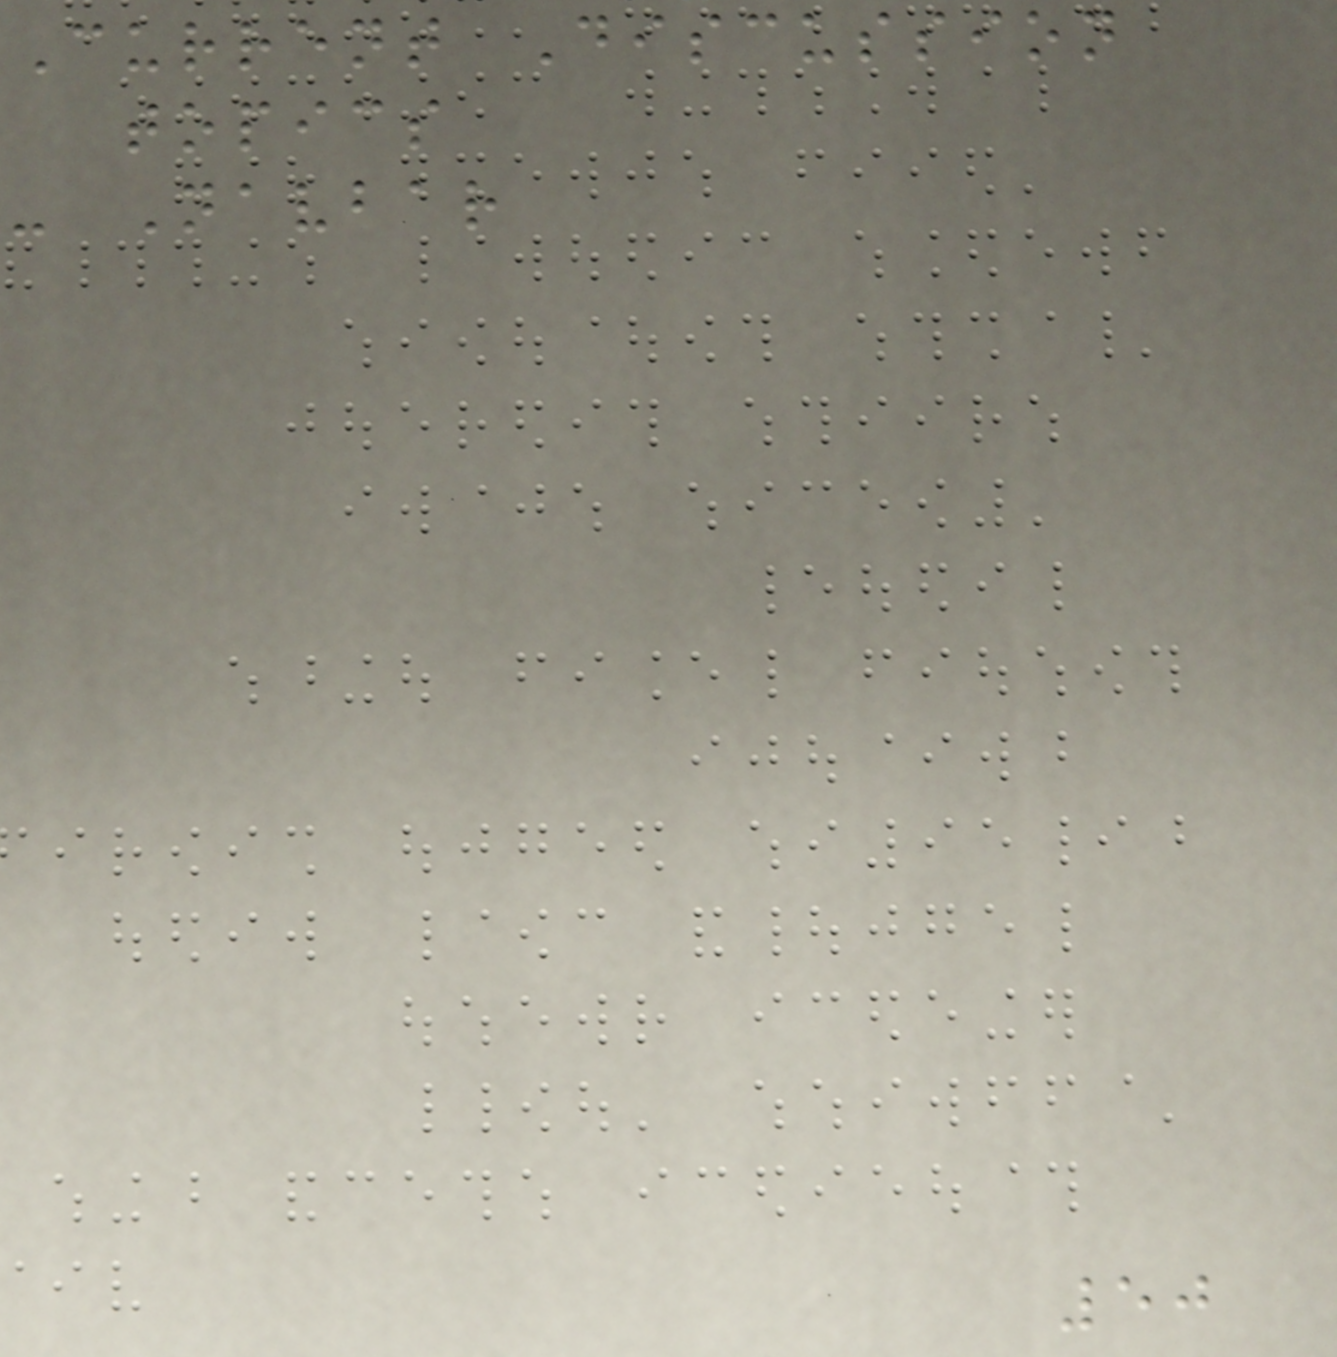Current Discussion
topics
- Navbar
50
